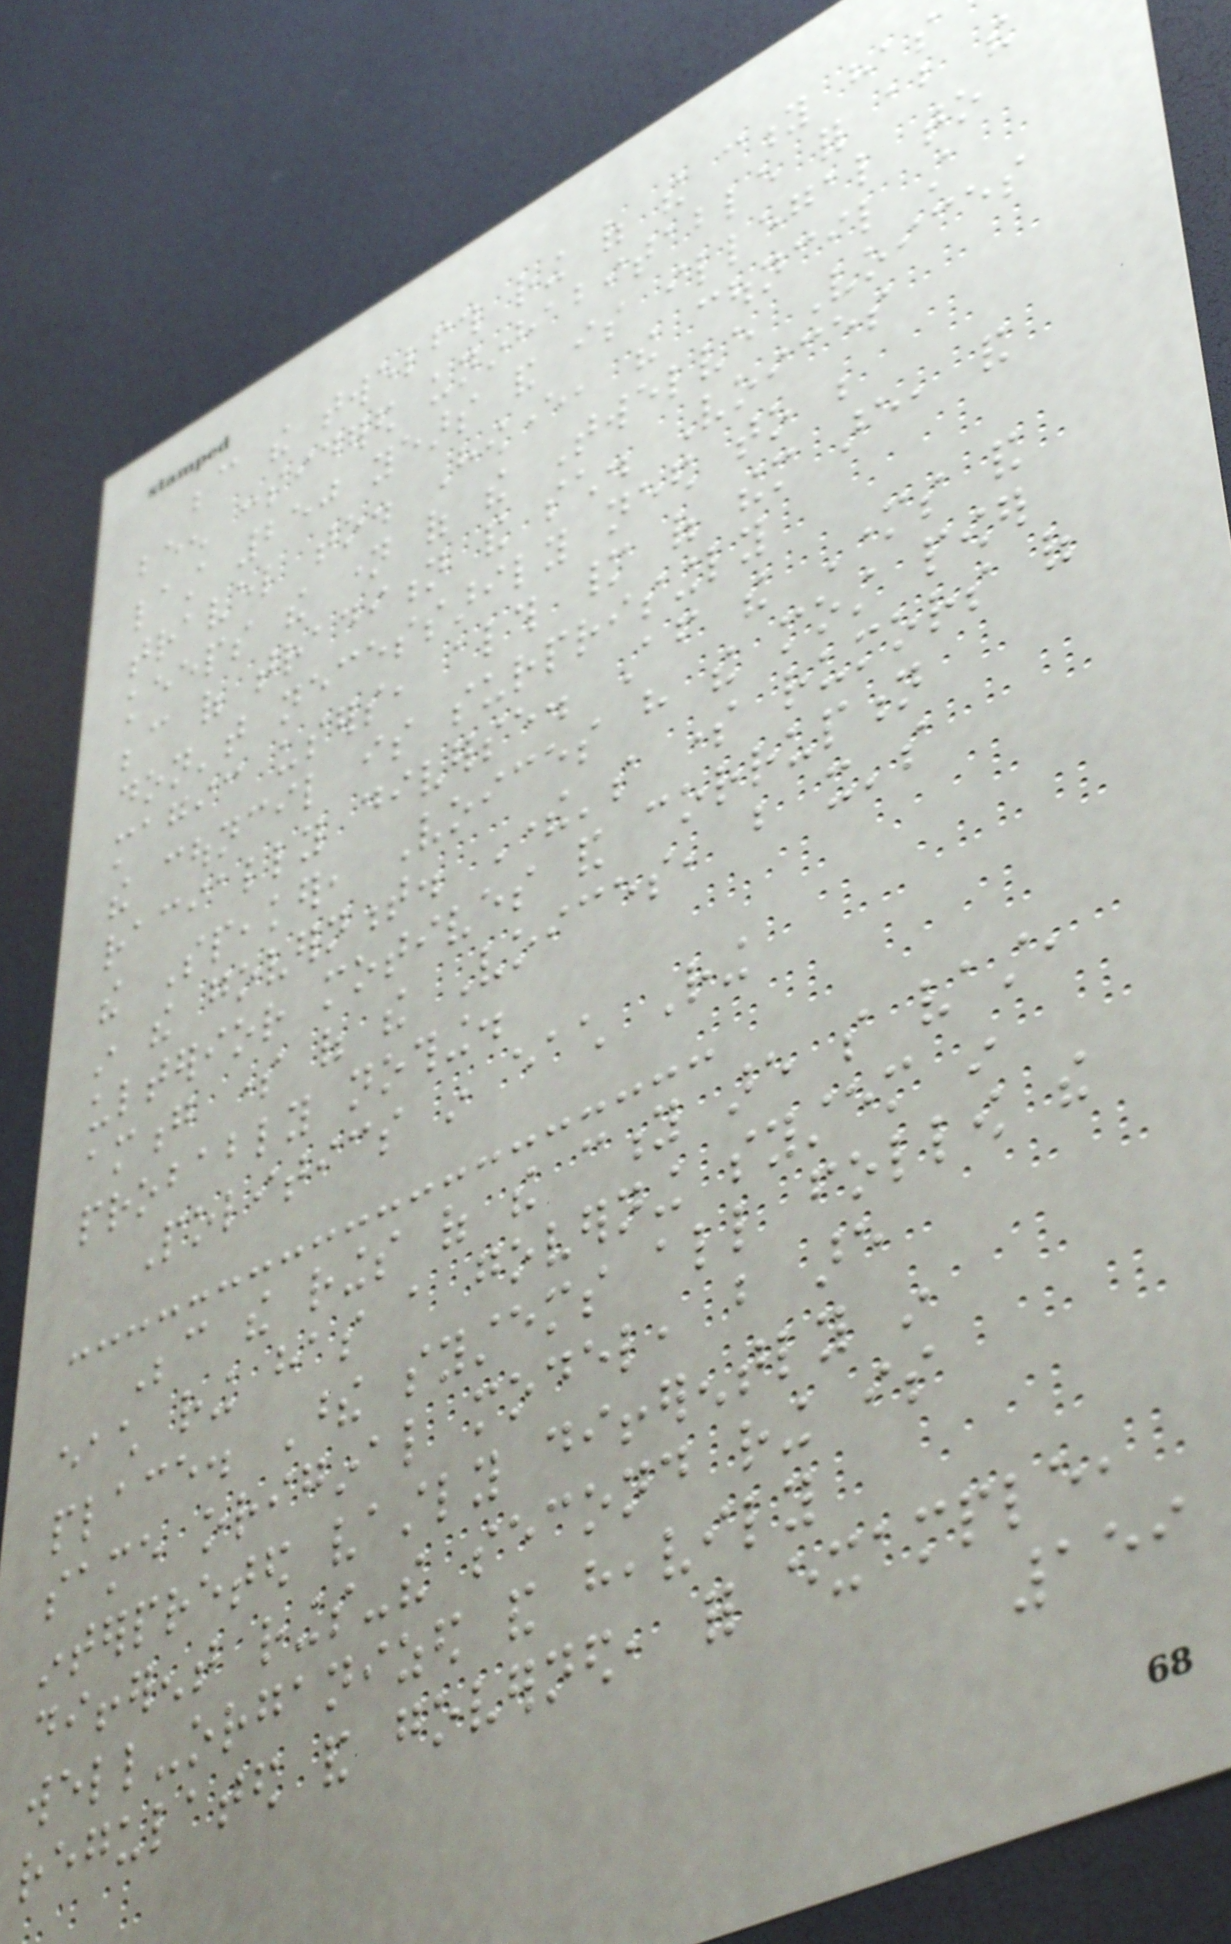because the twelfth ring of the city has
been considered uninhabitable for about the
last 250 years and is illegal to
travel to. However, the council still
keeps the name of the Twelve Voices
because of tradition and such. Voices
don't necessarily need to be
magic users, although many of them are, and
the council is surprisingly
racially diverse. After the Mothers and
the Speaker, Voices have the most power
in the government. There's some rumors of
ulterior motives and corruption
among some of the Voices, but it's
probably nothing.
Politics in each Ring
Because the rings of the city are so vast,
each ring has a governing system in
place. These systems all follow the
same original model, but are
interpreted vastly differently in
different rings-the second ring is
well-organized and heavily
regulated and governed, for example,
159
